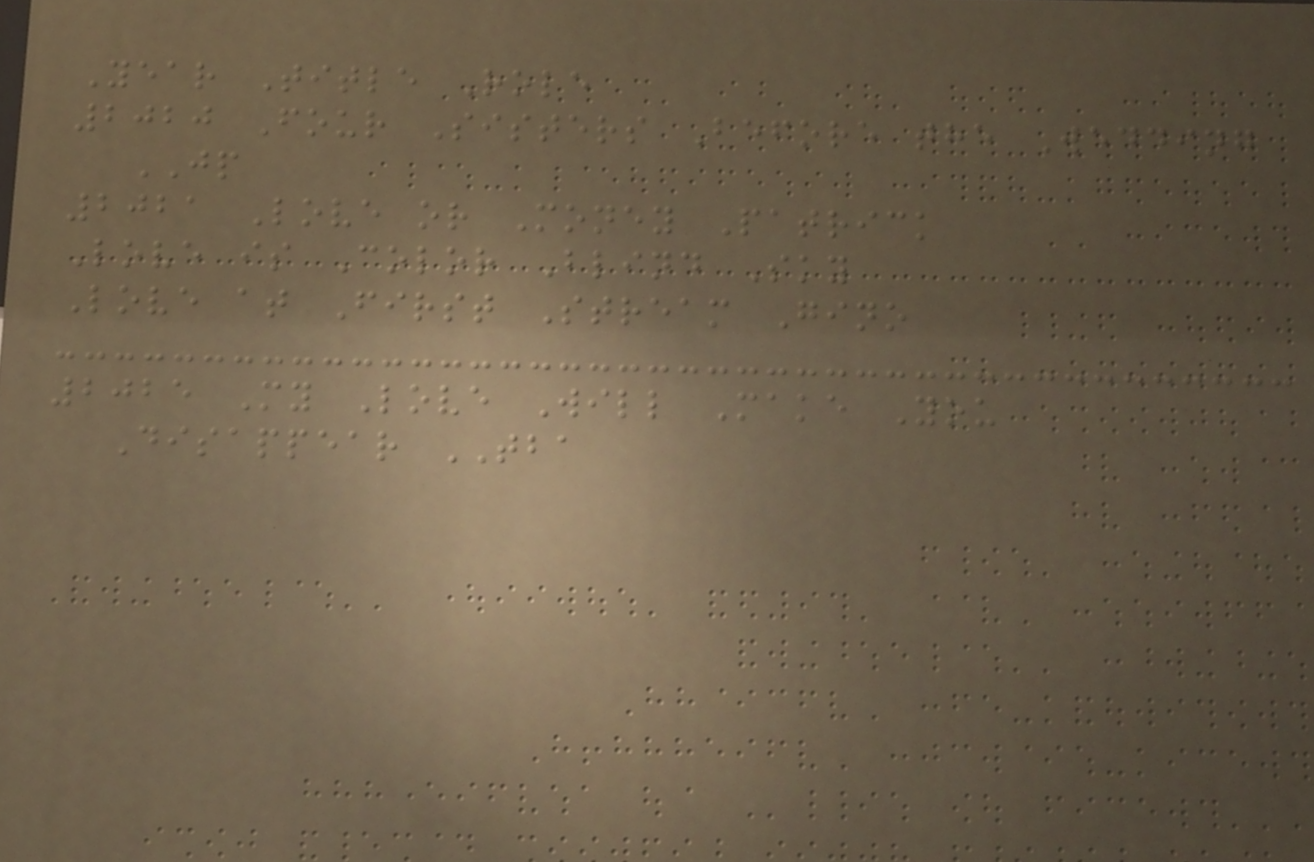Year Title Role
2020 Four Sisters Before the Wedding
JP
2021 Love or Money Patrick
Love is Color Blind Sky
Love at First Stream Gino
2025 My Love Will Make You
Disappear TBA
